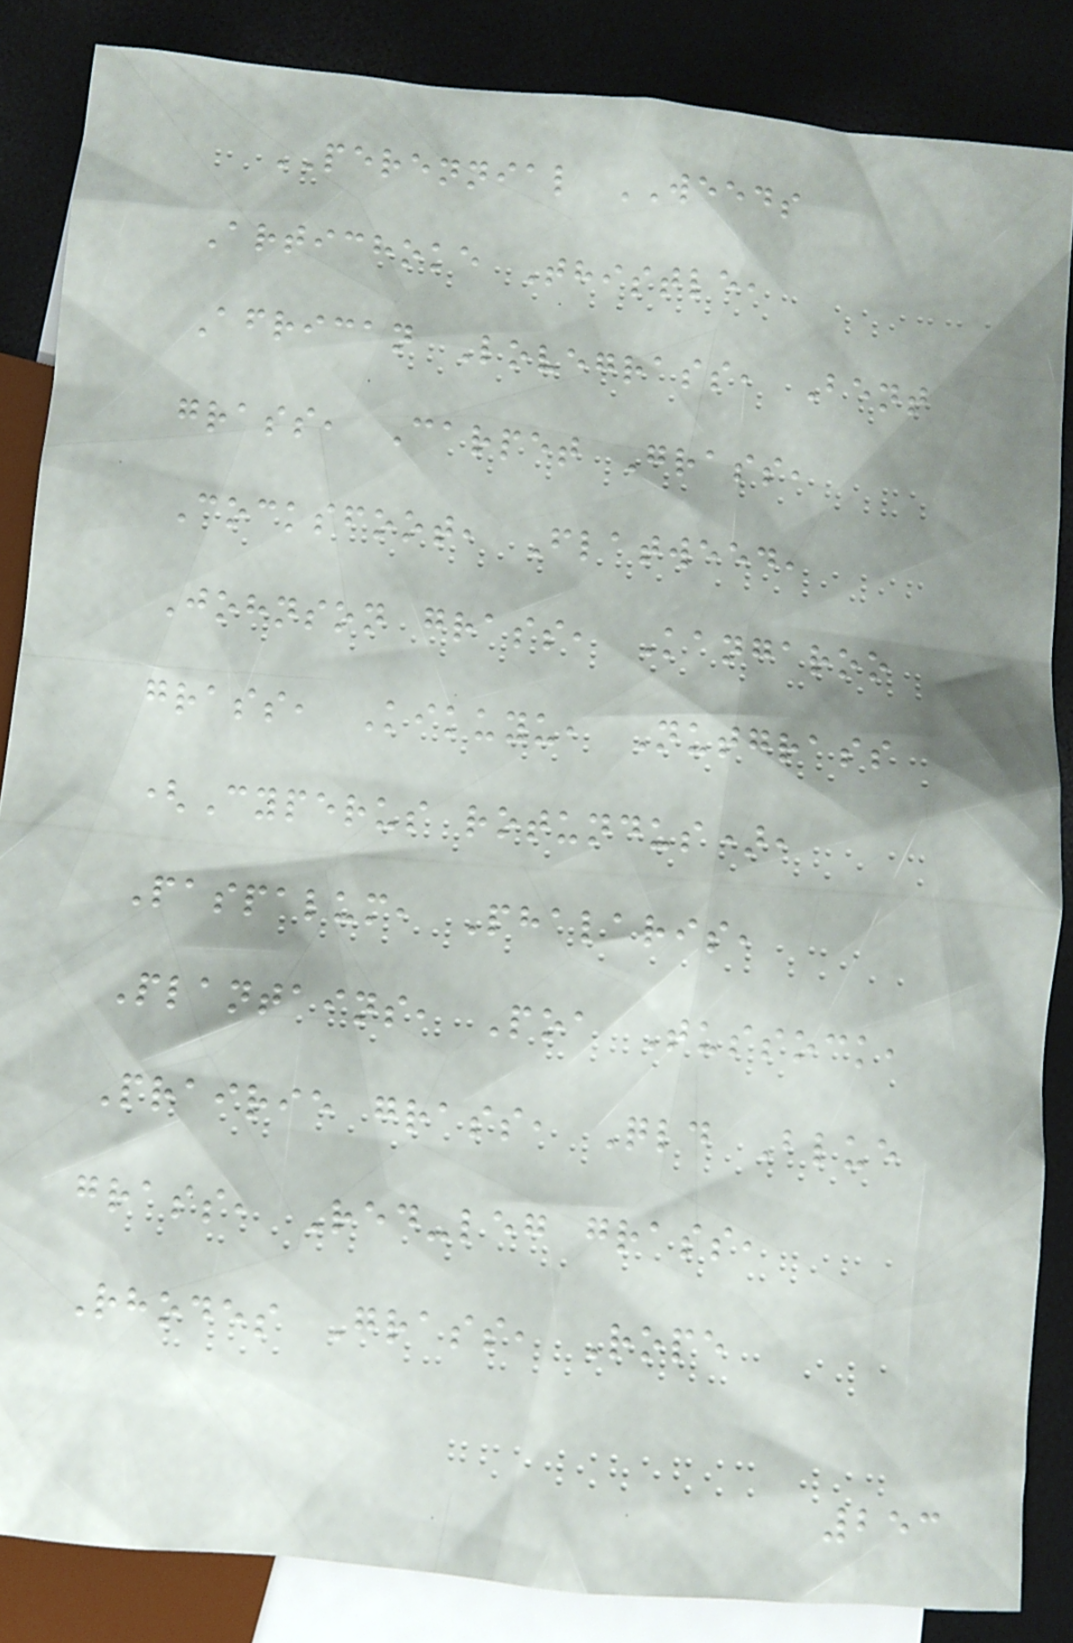PERENNIAL WEEDS
Artichoke Thistle,
African Lovegrass, Bent
grass, Carpet Grass,
Cocksfoot, Flatweed,
Johnson grass, Kangaroo
grass, Kikuyu, Nutgrass
(Cyperus rotundus),
Paspalum, Phalaris,
Plantains, Poa Tussock,
Prairie grass, Qld Blue
grass, Red-leg grass,
Rhodes Grass, Rope
253
